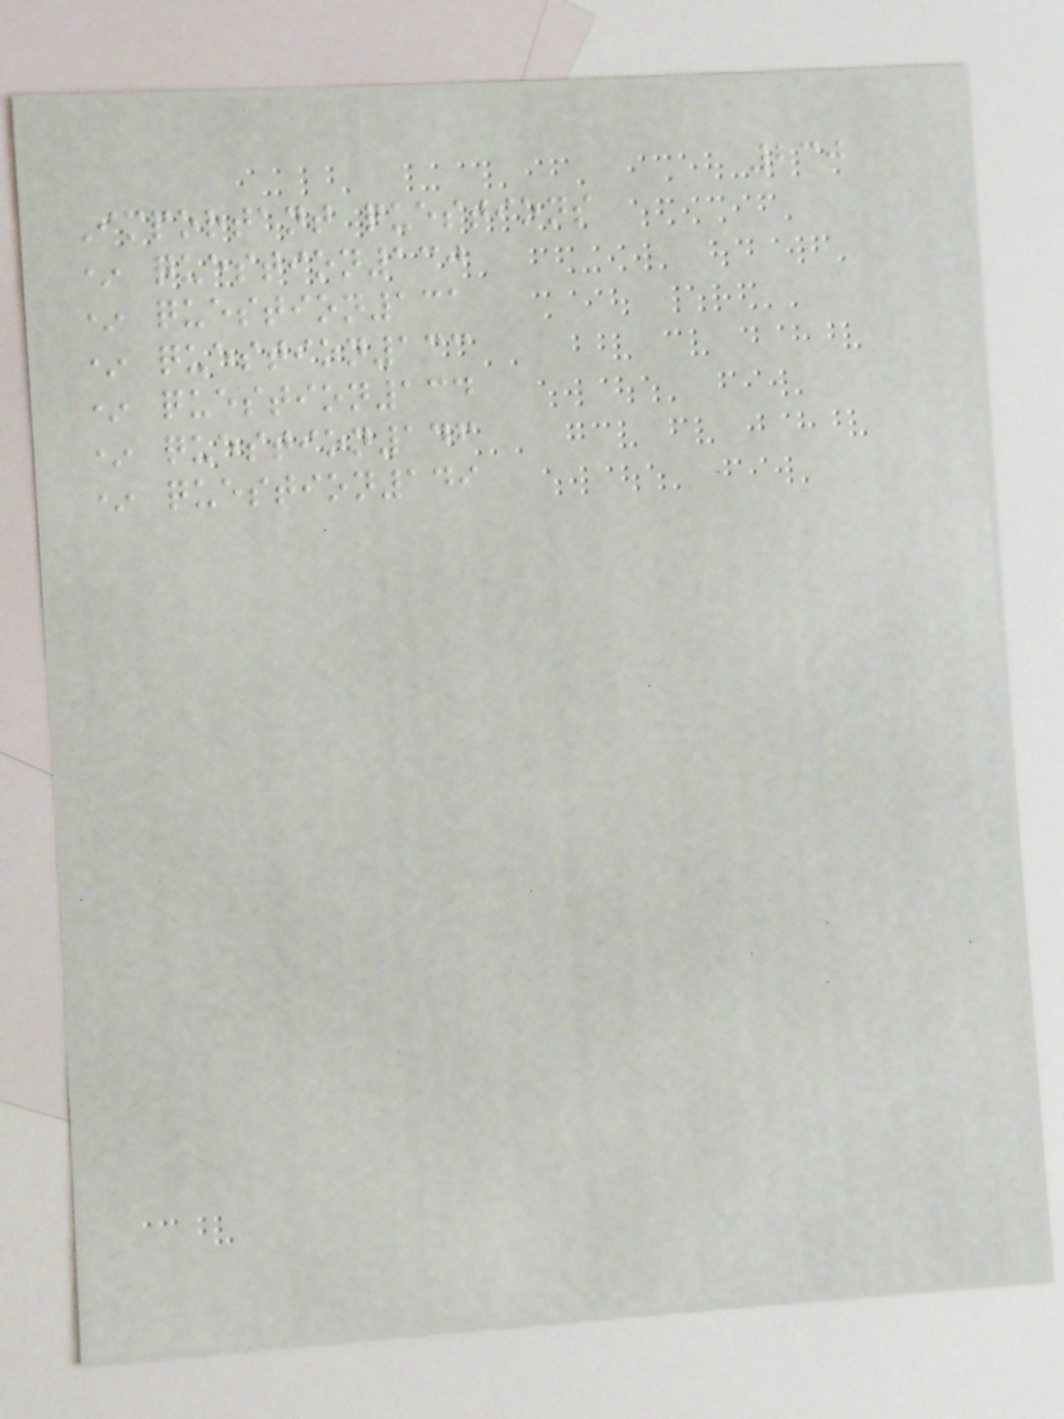230
Important questions
* question130
* question131
* question133
* question134
* question146
* question149
